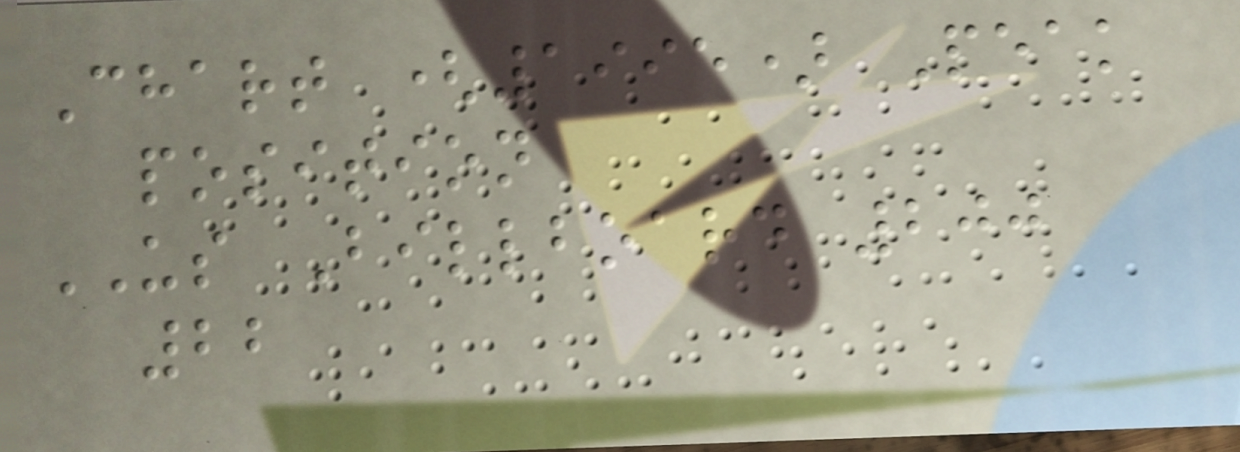Chart (1995) Peak
position
US Billboard 200
22
